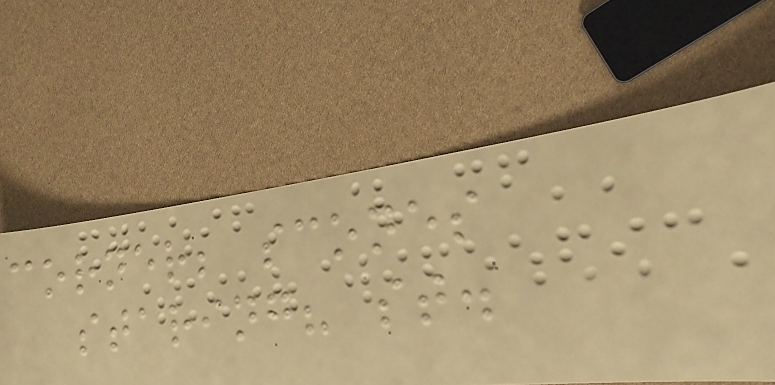corner; scones
staring? st.
